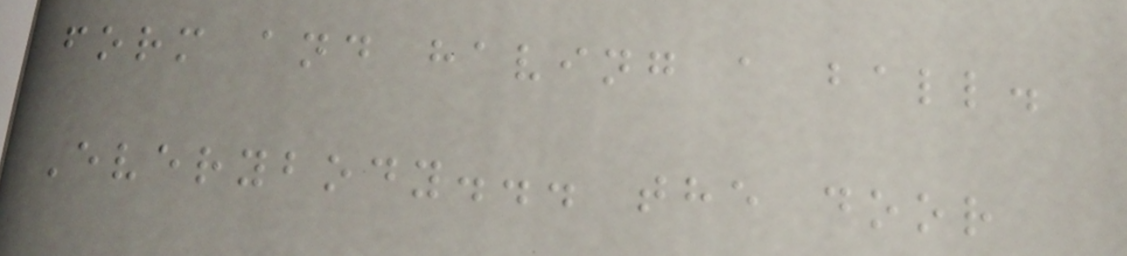form and having a ball.
Everybody... the door
